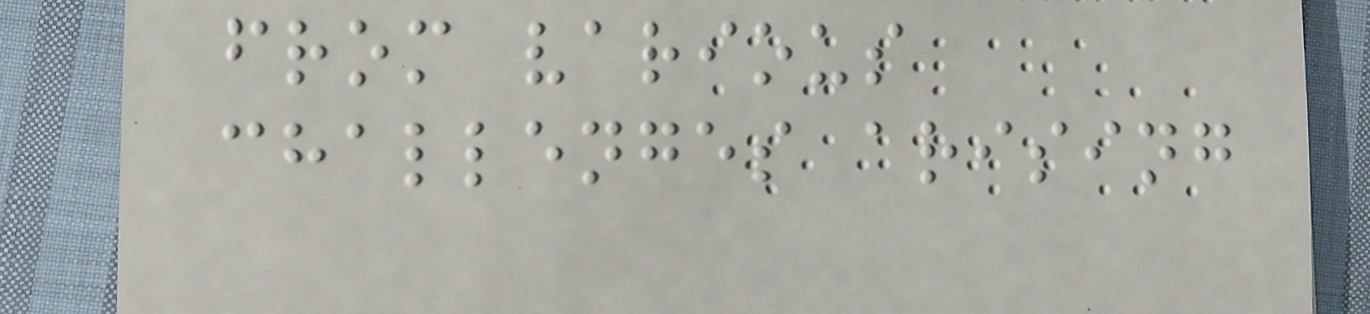from various
challenges arising
